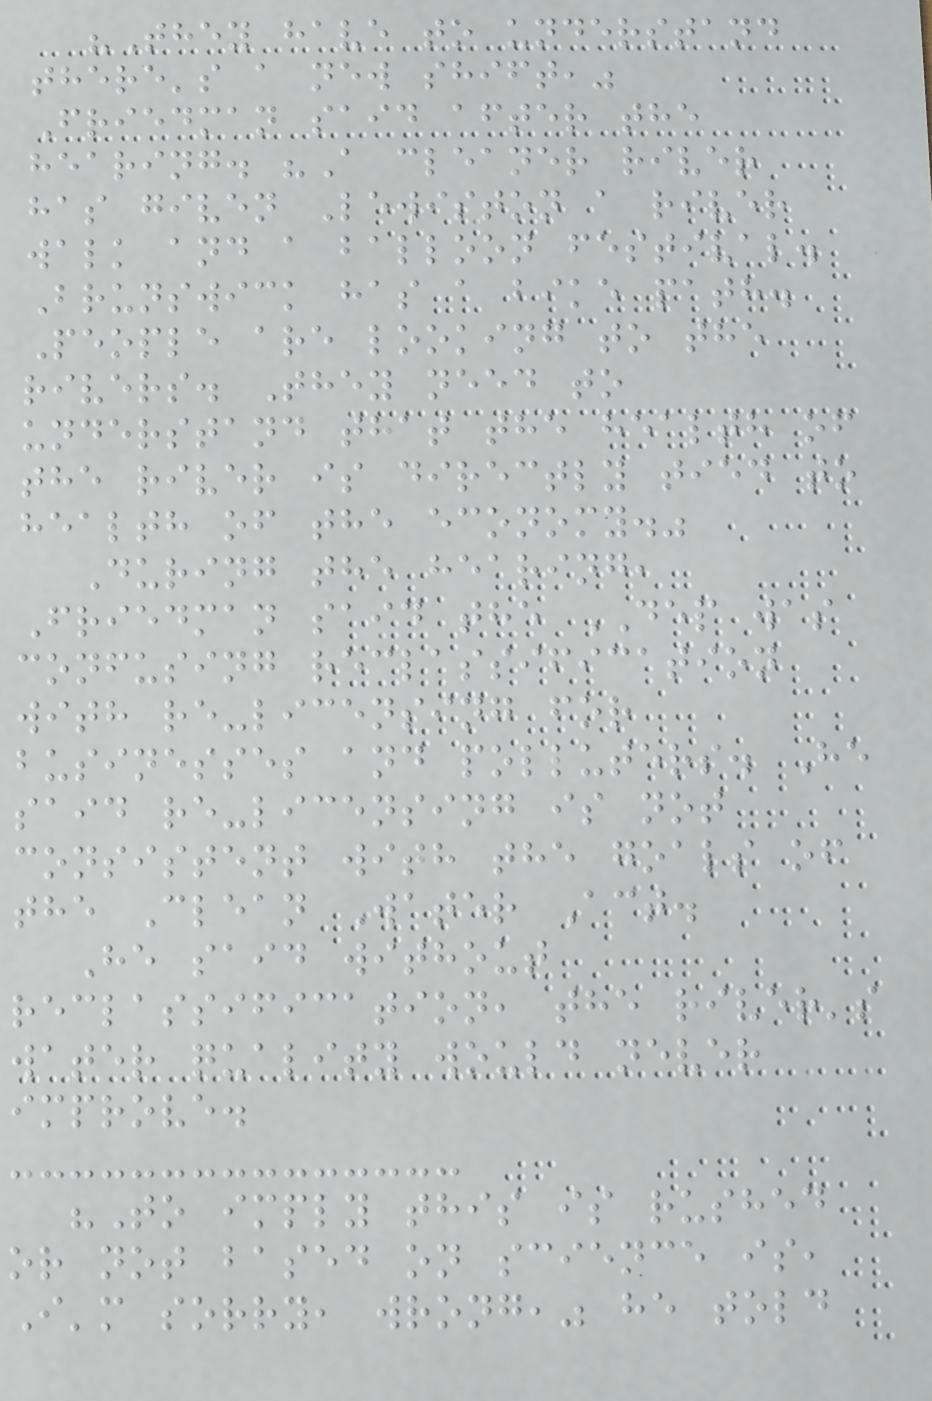"They have to understand
there's a new shift,"
Friedman said after the
hearing. "A cleaner river
has given Lewiston a river
walk and a balloon festival.
Brunswick has a bike path.
People are looking to the
rivers. They need to
understand that the health of
the river is directly tied to
health of the economy."
During the hearing,
Friedman said the DEP was
confusing reclassification
with re-licensing for
businesses and polluters. He
said re-licensing is not
consistent with the goals of
the Clean Water Act.
He said without
reclassification, the river's
water quality would never
improve.
"To imply this is rushed
or not based on science is,
I'm sorry, wrong," he told
